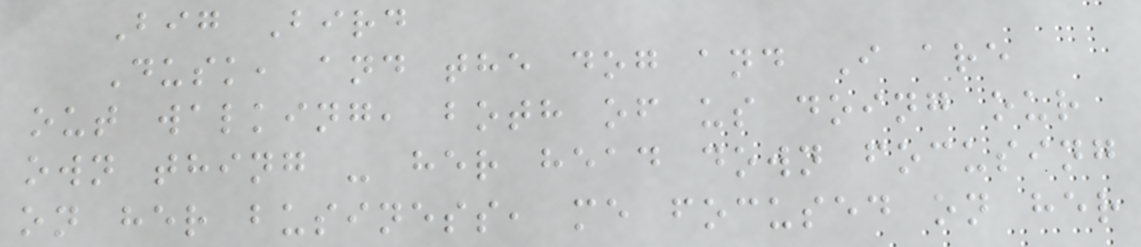Big Bird
Dusk, and the dog and I are
out walking, both of us doing our
own thing - her head down focusing
on her business, me focused on her
